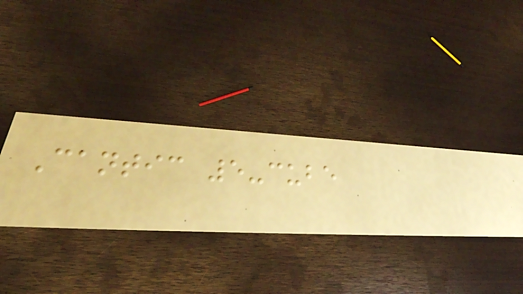Cantic 5-cube
